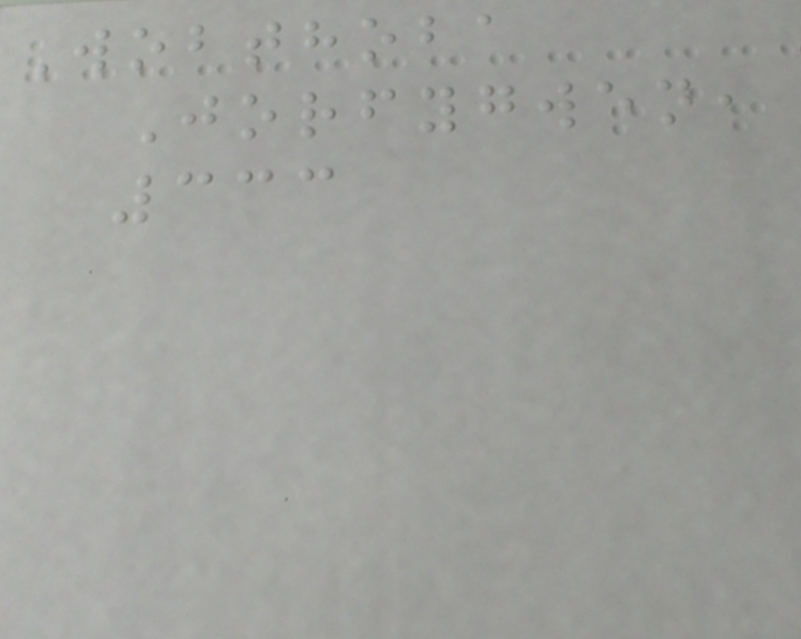Wobthoba
Jorfygwen,
333
